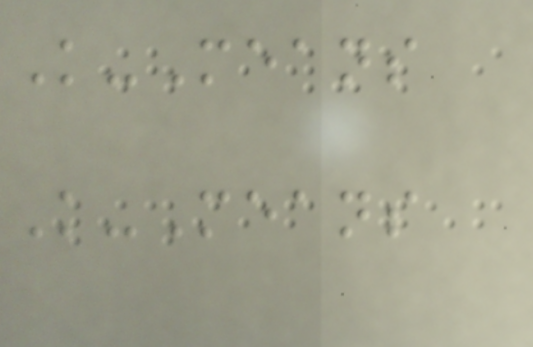K-Means
K-Means
